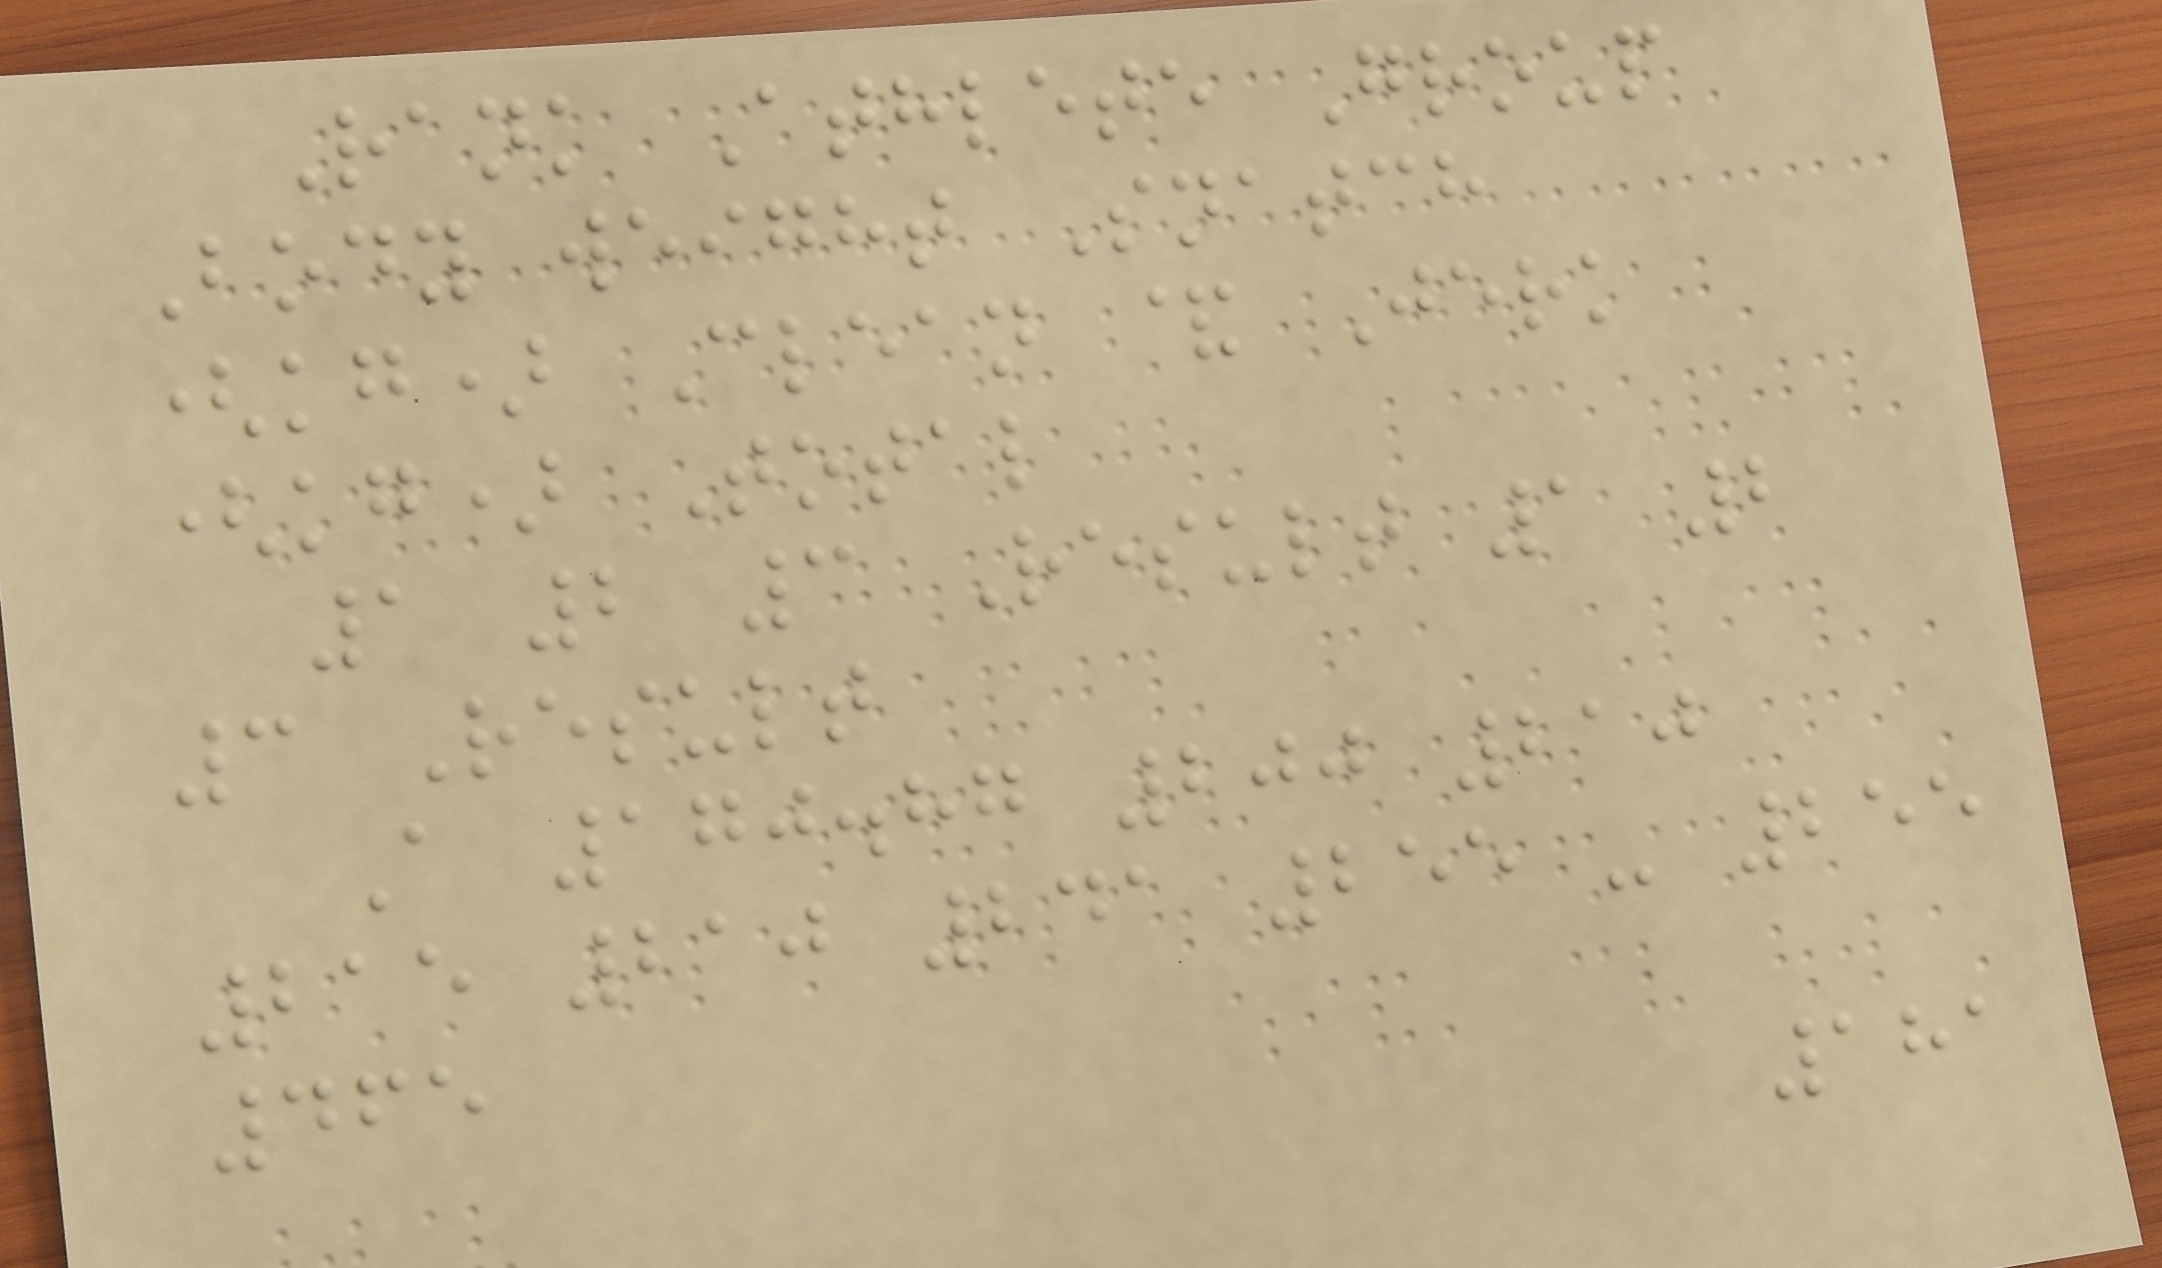Rank Athlete Group
Body weight Snatch
(kg) Clean & Jerk
(kg) Total
1 2 3 Result 1 2
3 Result
A 170.87 200 210
215 210 241 255 - 255
465
181
